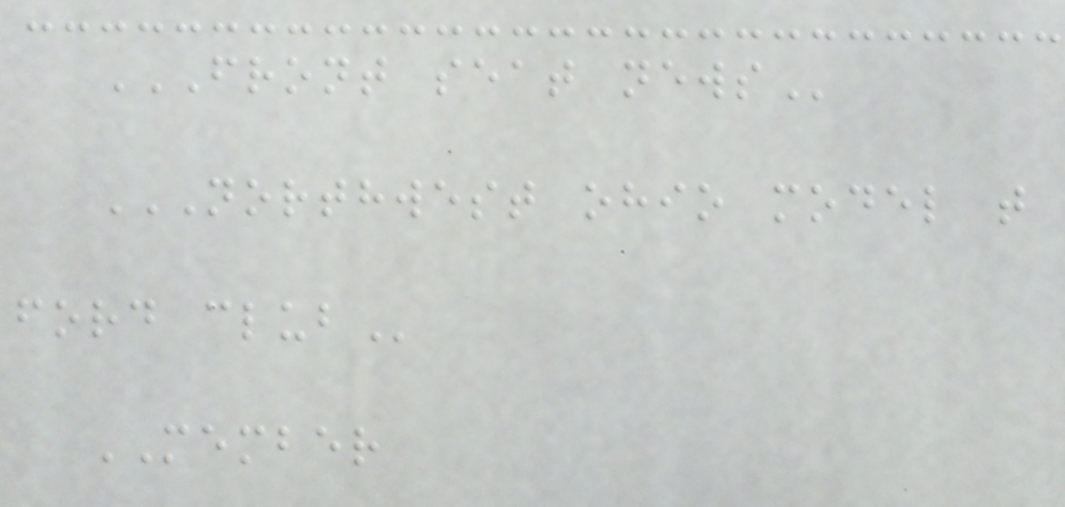FRONT SEAT NEWS
NORTHWEST OHIO MODEL T
FORD CLUB
MEMBER
